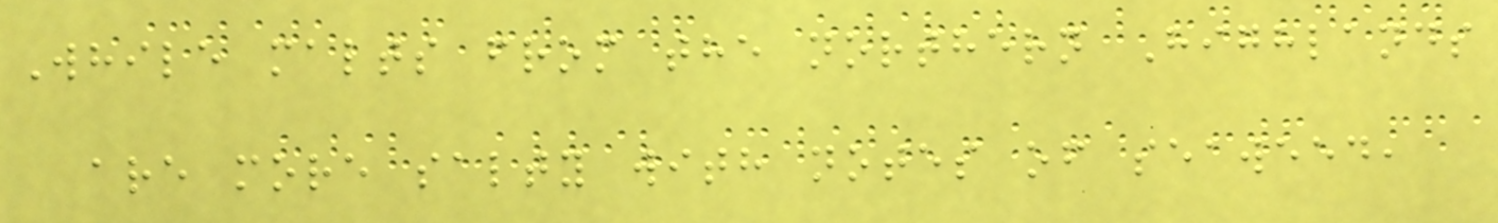While malts from the northern Highlands
are more salty with notes of seaweed,
